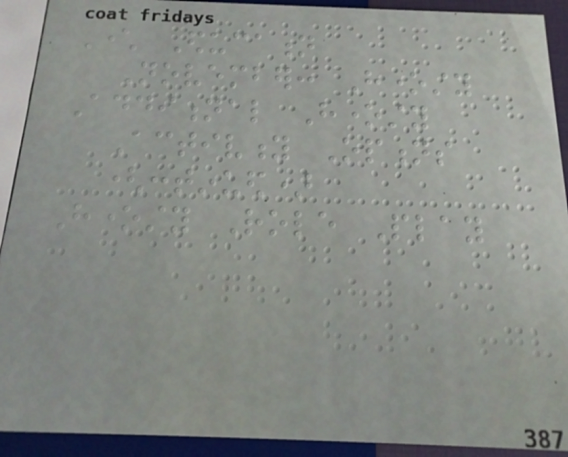Character Education
November: Honesty
Additional Honesty
Activity Options
(continued)
Honesty Role Play
